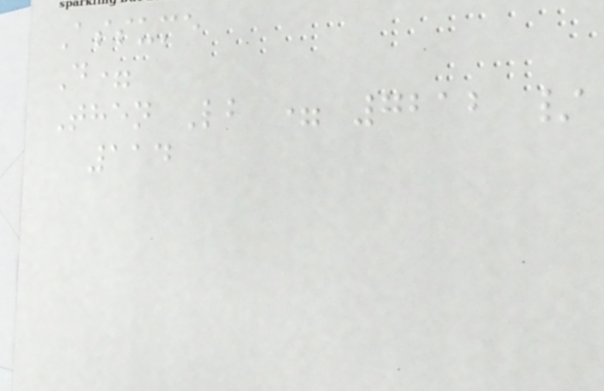Assume
D=
Then Lb = 7212 /
114
